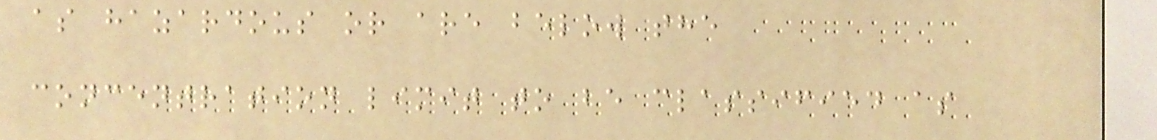as hazardous or are below the
concentration limit to be classified as
